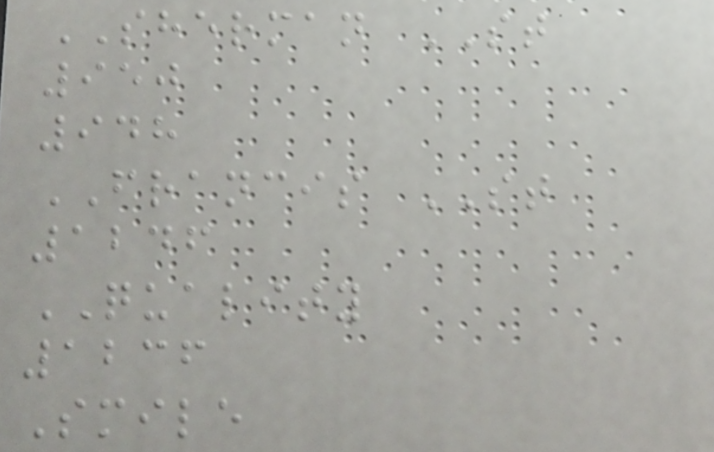SHERMAN ST
950
948
FRANCIS ST
1246
QUALITY
1236
Smile
